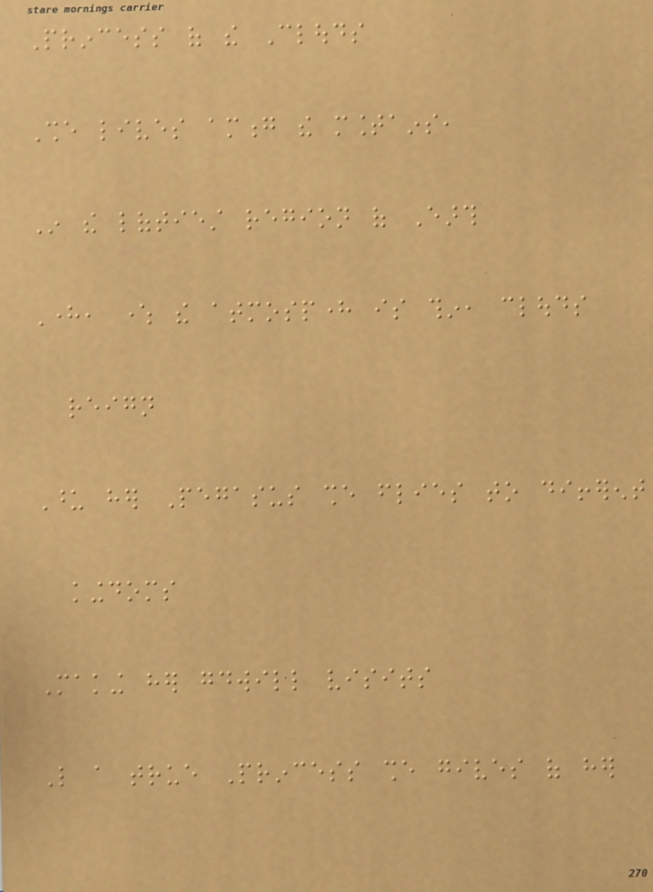Princess of the Clouds
She lives among the mountains,
In the loftiest region of Earth
Here, where the atmosphere is thin, clouds
reign
Upon her Pegasus she flies to different
kingdoms
Making her goodwill visits
Like a true Princess she gives of her
